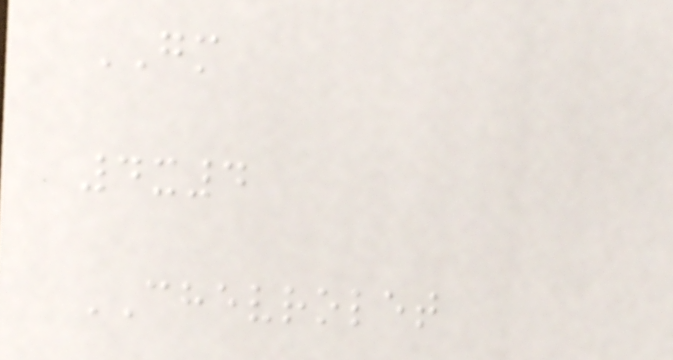GM
4x4
CHEVROLET
